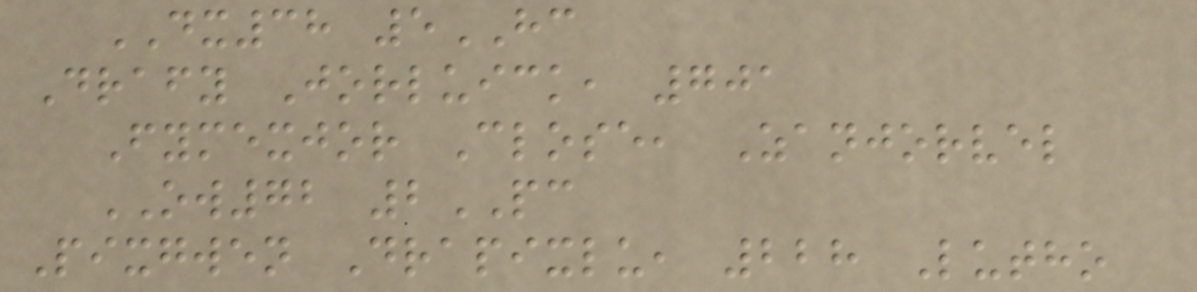DX38 5HC
Drafy Jorluick, 701
Fymexjor Close, Zanjorvel
OW72 2PC
Pixgwen Drapixlu, 228 Lutho
